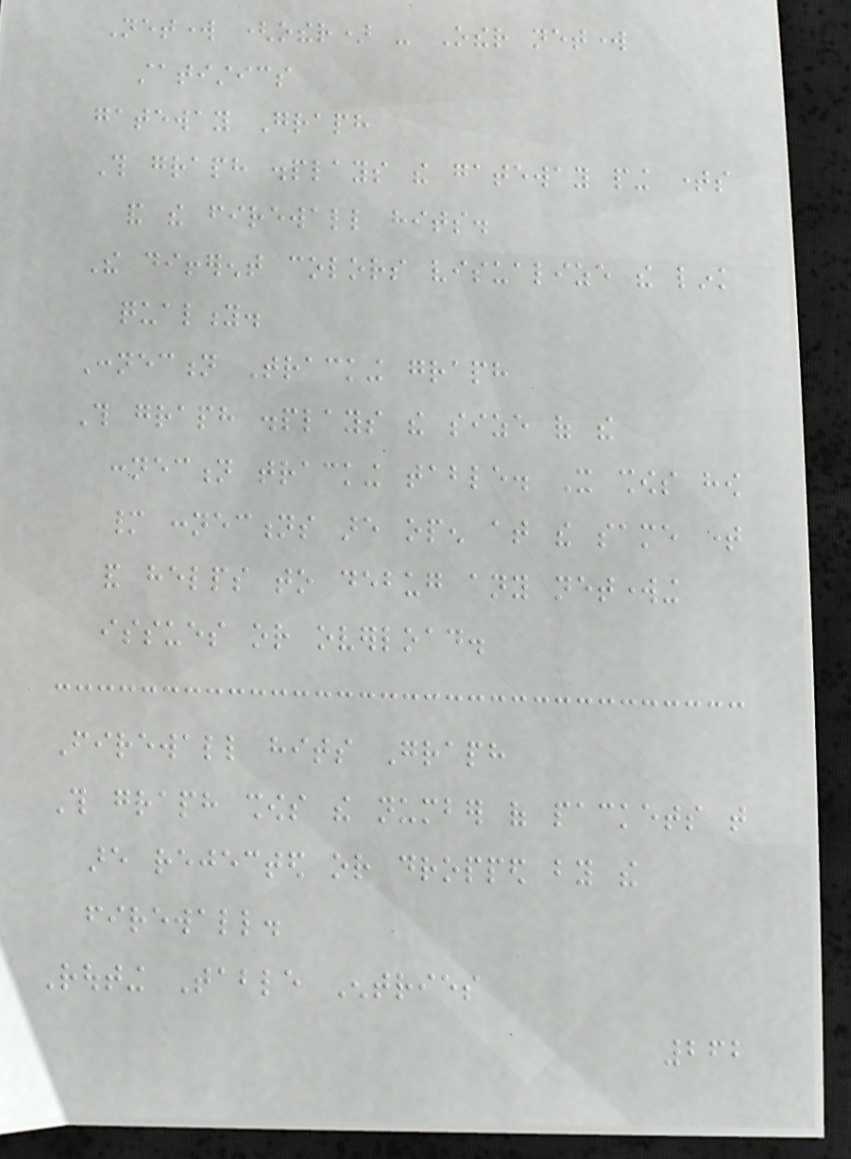Network (other) - Other network
statistics
gateway Graph
This graph displays the gateway ping times
and the firewall hits.
The different colors visualize the link
quality.
Connection Tracking graph
This graph displays the size of the
connection tracking table. It shows how
many connections are open at the same time
and helps to debug any networking
issues or overload.
Firewall hits Graph
This graph shows the number of packets that
are rejected or dropped by the
firewall.
Routing Table Entries
262
